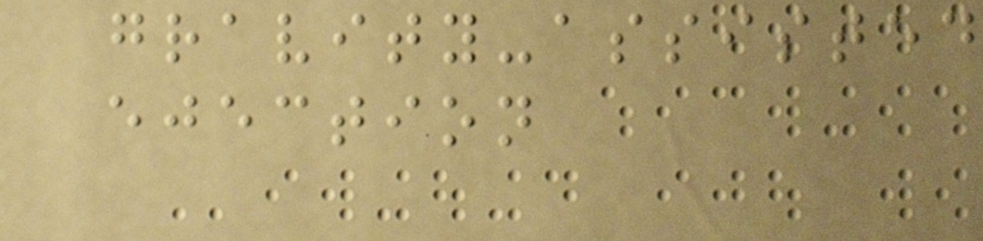gravity-assisted
ejection
